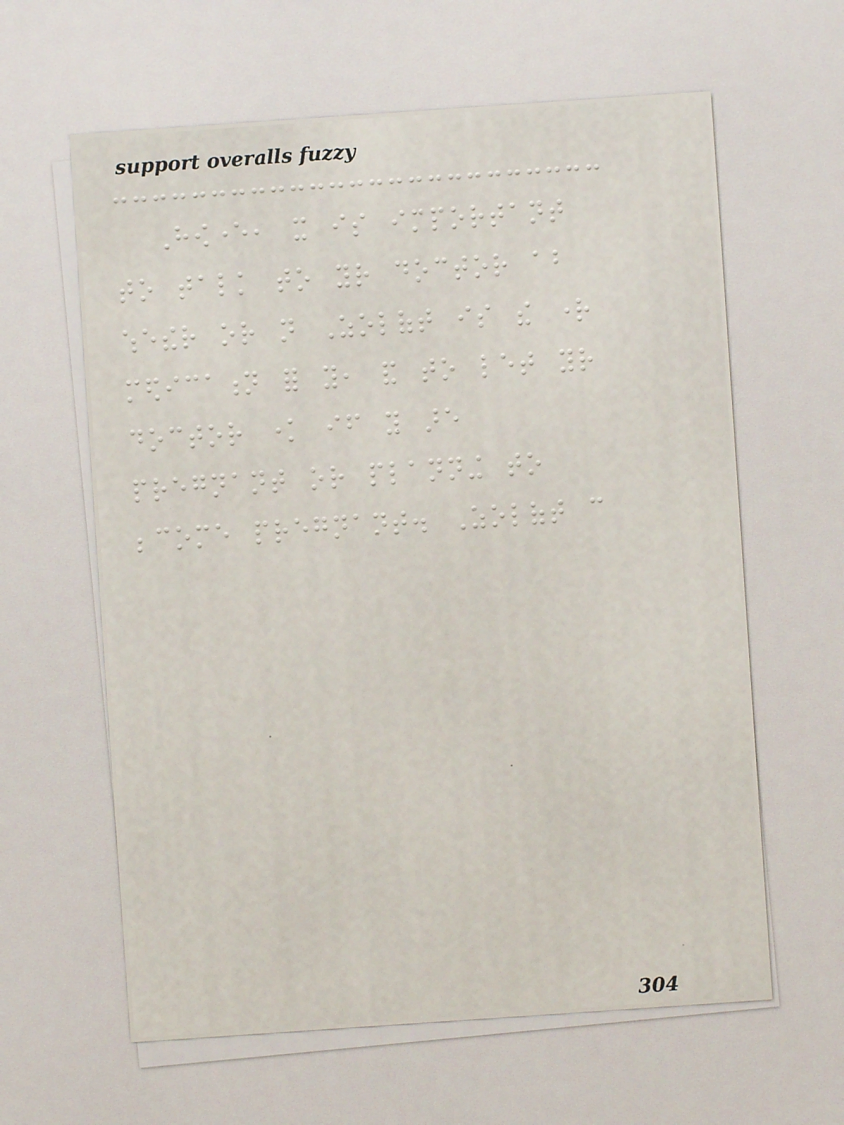However, it is important
to talk to your doctor about
whether or not Zoloft is the right
medication for you, and to let your
doctor know if you are
pregnant or planning to
become pregnant. Zoloft can
